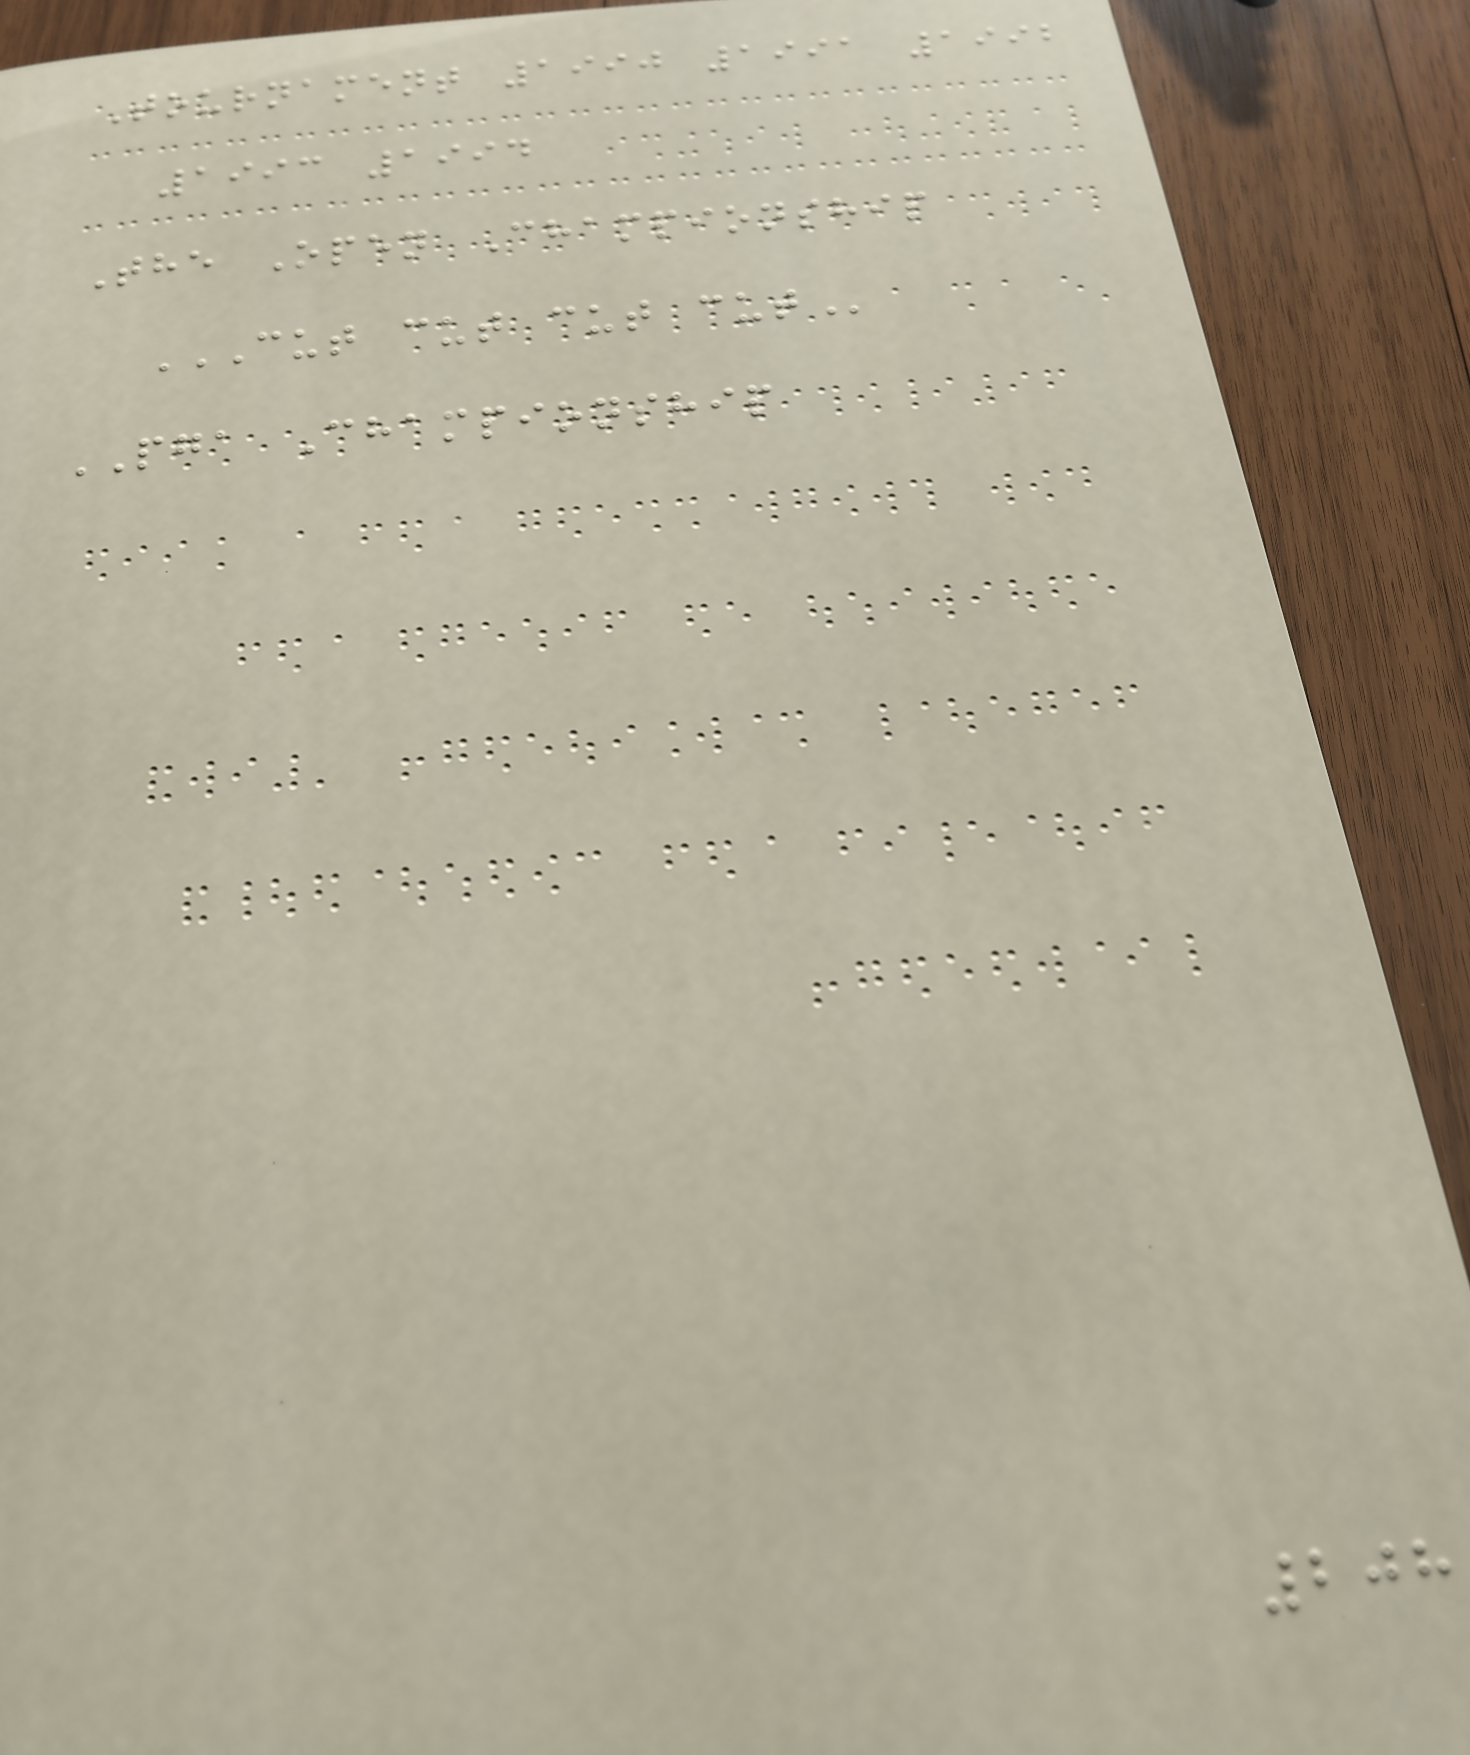Tournament 1990 1991 1992
1993 1994
The Open Championship
CUT CUT CUT CUT
PGA Championship
208
